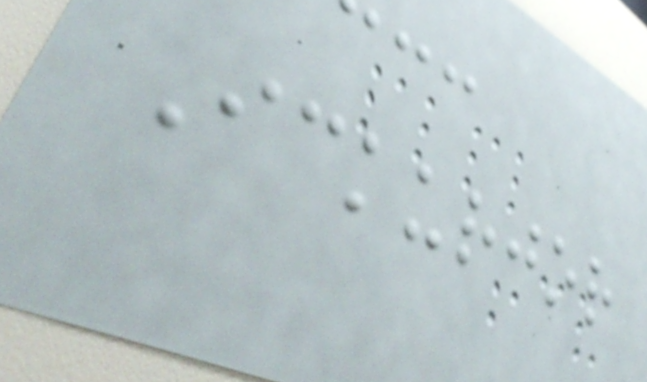Ickurjor
